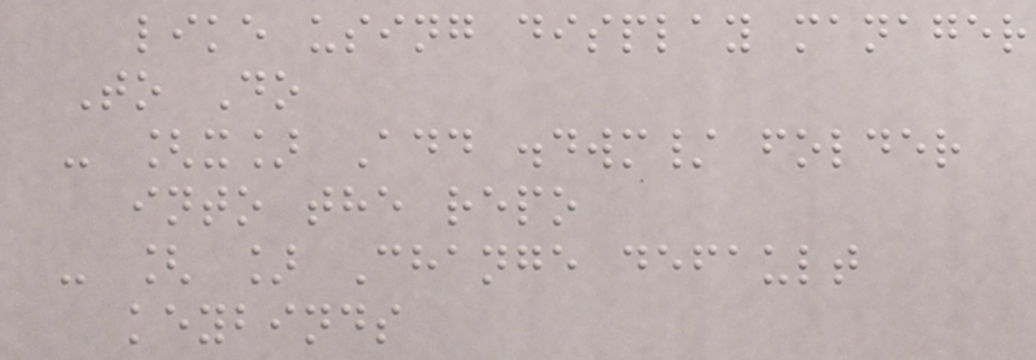like using display manager
To Do
- [x] Add .dwm/ folder
into the repo
- [ ] Change default
keybinds
